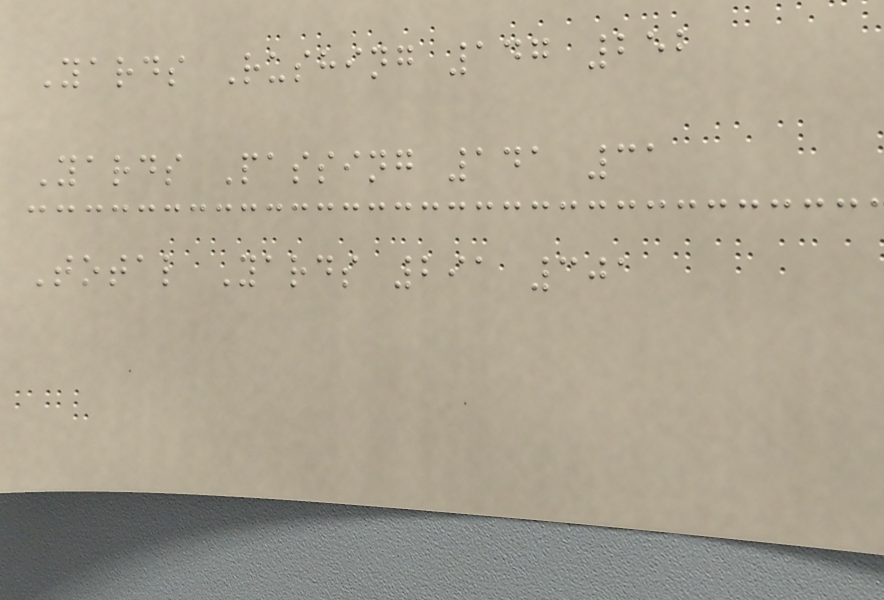Yards Rushing 147 252
Yards Passing 141 31
Total Yards 291 301
